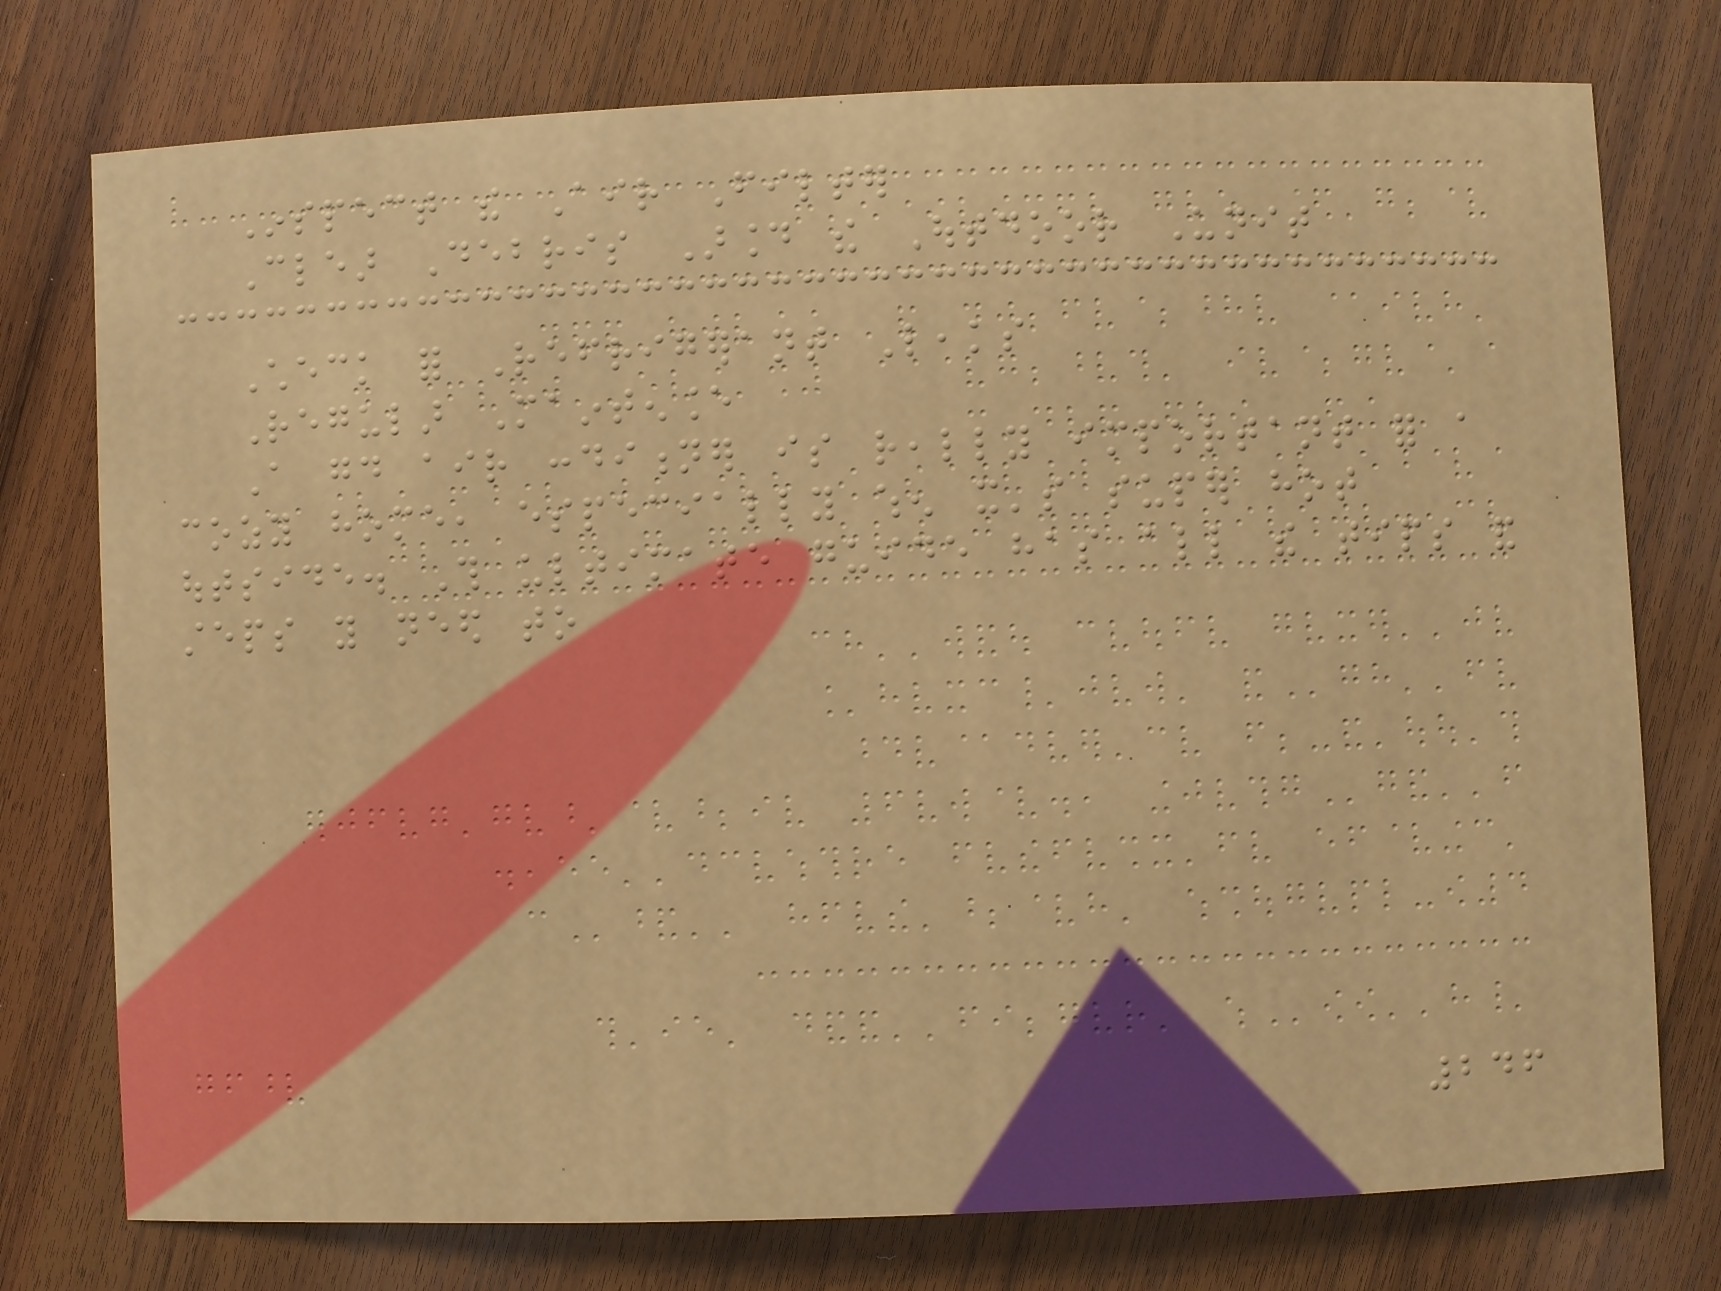Inspect the Air Filter
Clear Debris Around the Outdoor Unit
Check for Refrigerant Leaks
Regular Maintenance
A good air conditioner is really important for a
cozy home, especially when it's super hot
outside. This ultimate guide has all the tips and
steps you need to
246
